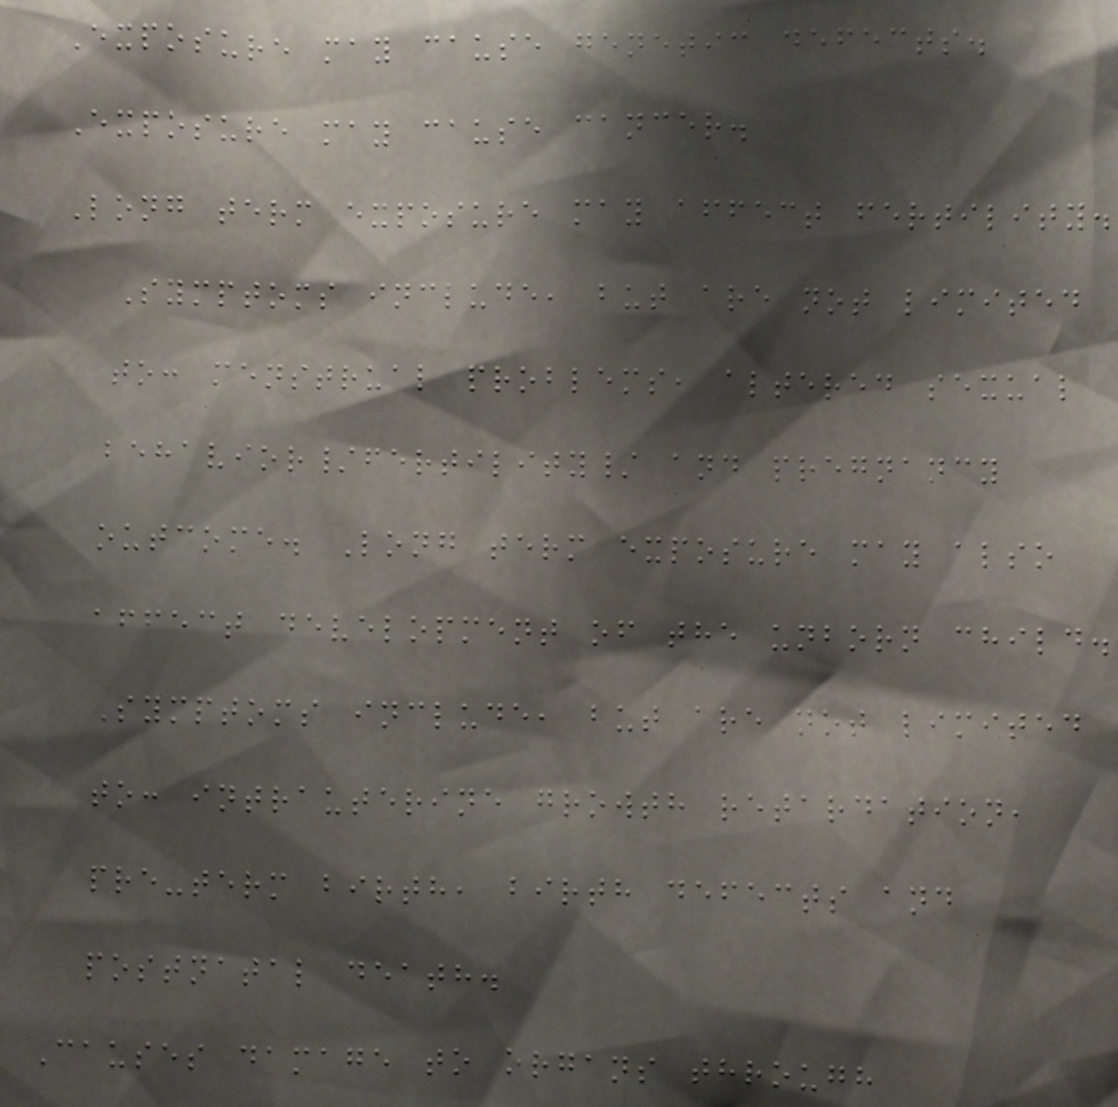Exposure may cause genetic defects.
Exposure may cause cancer.
Long term exposure may affect fertility.
Symptoms include, but are not limited
to: menstrual problems, altered sexual
behavior/fertility/ and pregnancy
outcome. Long term exposure may also
affect development of the unborn child.
Symptoms include, but are not limited
to: intrauterine growth retardation,
pre-term birth, birth defects and
postnatal death.
Causes damage to organs through
